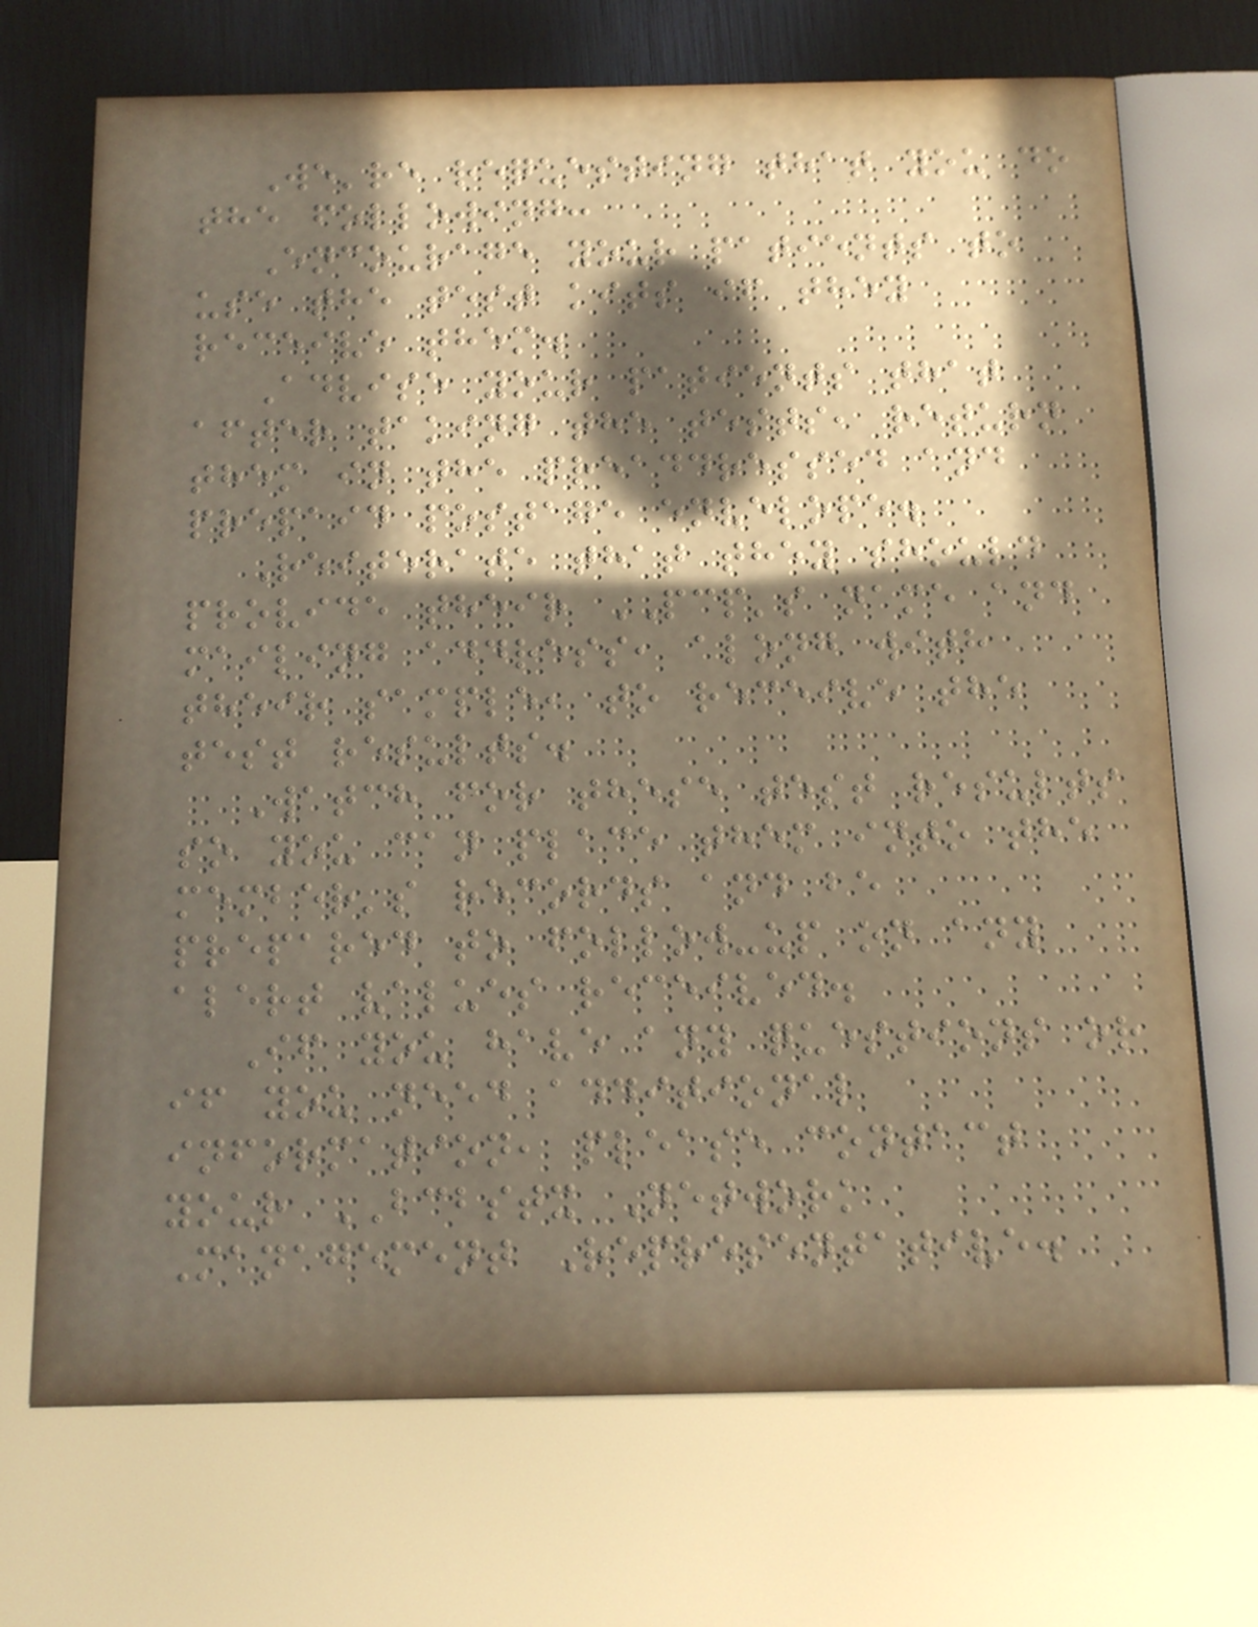We're requesting that you do
the following:
Encourage your patients to
use the test kits if they
receive them.
Advise your patients that
after taking the tests, return
them in the preaddressed and
prepaid postage envelope.
Reiterate that they should
provide their PCP's name and
mailing address, along with
their sample, to receive the
test results.
Watch for these test results
so you can place them into the
member's records and be
prepared to follow-up on any
alert values received.
If you have any questions or
if you need additional
information, please contact
your BCBSTX Network
Management Representative.
